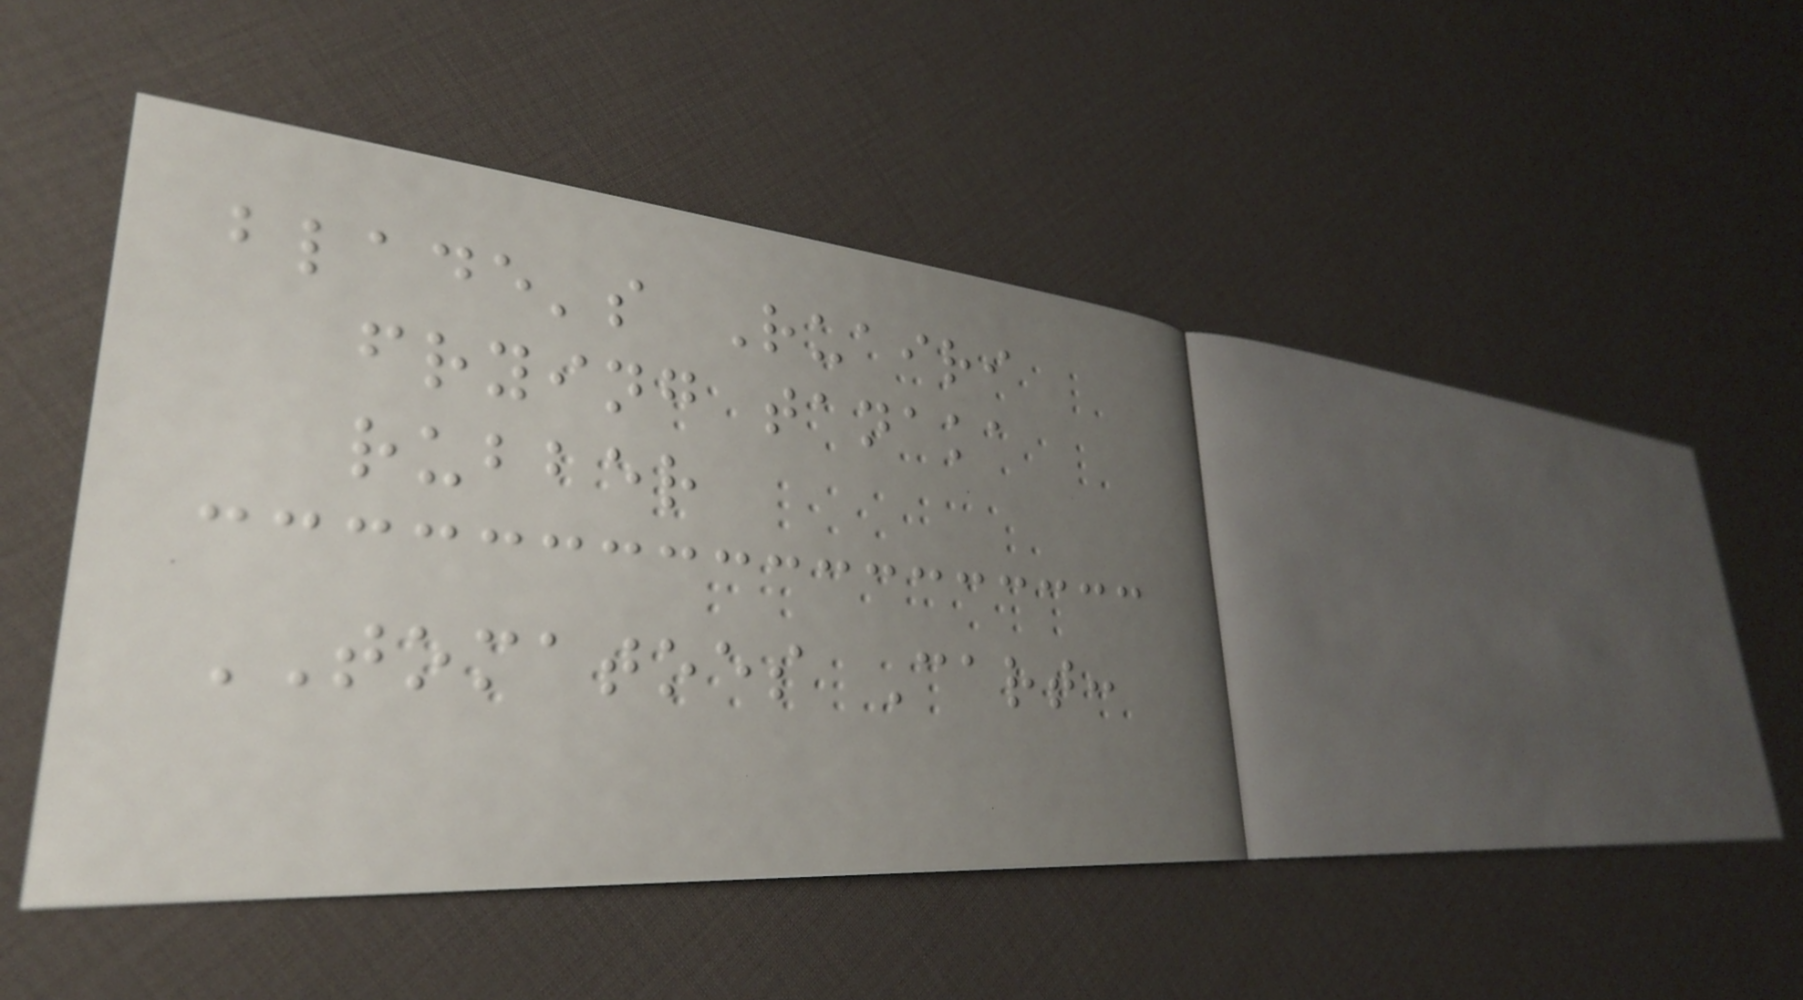blade's Ruairi
frying tanaka
rubber
TOMATOES Cart:
